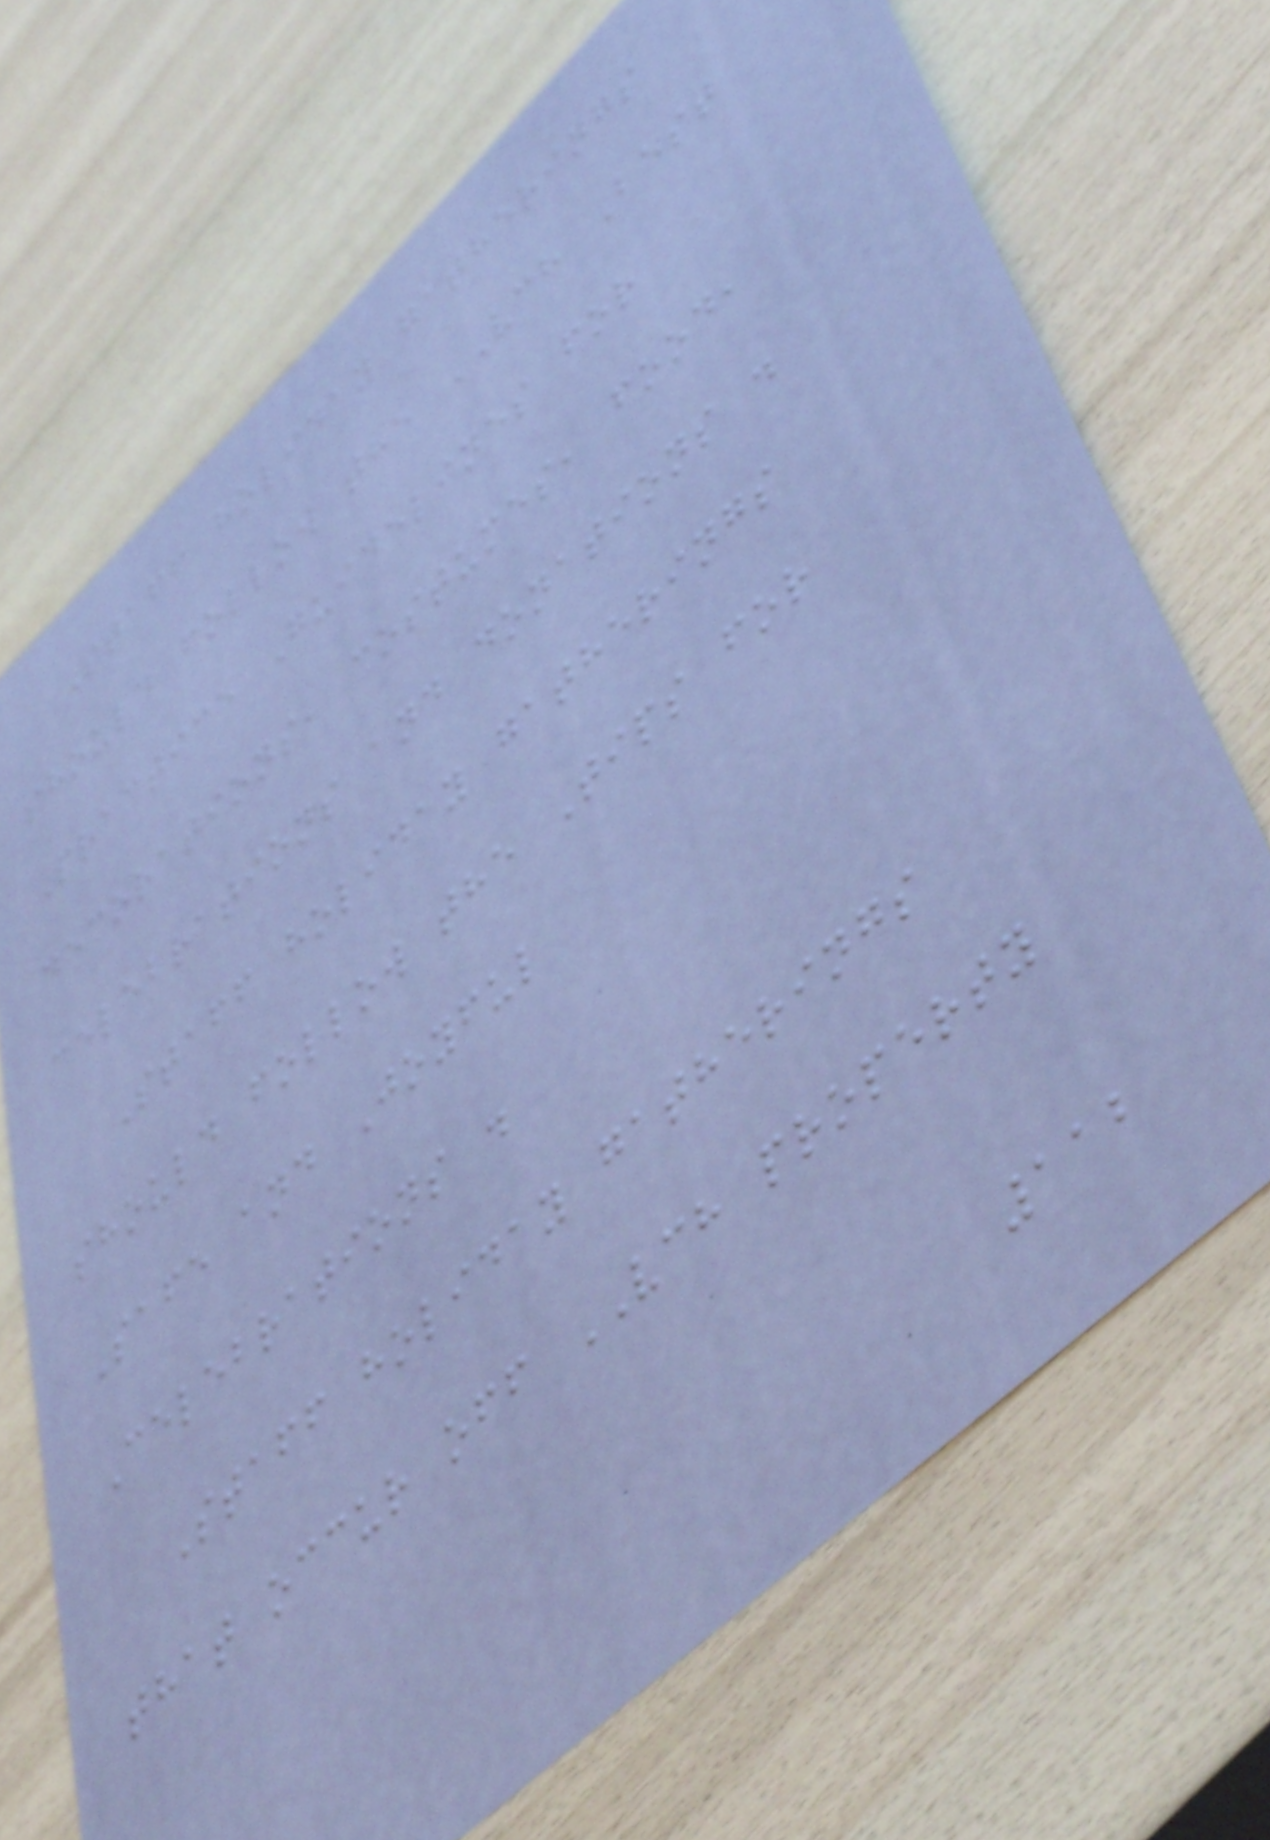Staff holiday gatherings
should follow the VCH Best
Practice Guidelines for
decorations, costumes, food,
celebrations and donations .
Staff holiday gatherings
should follow the Tips for
Safe and Joyful
Celebrations .
Staff holiday gatherings
that occur off VCH property
112
